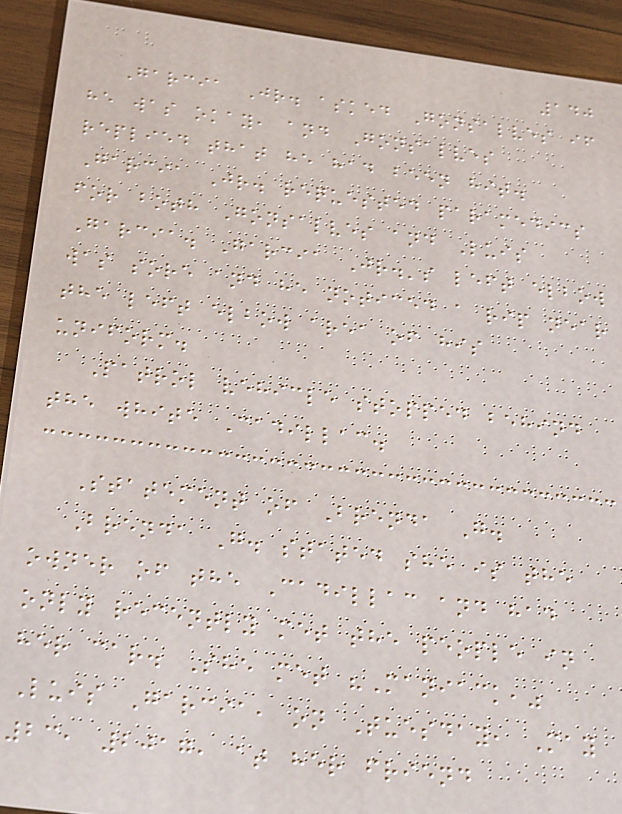140
Garcia Jr. asked Gonsalves if
he was okay, and Gonsalves
replied that he had been hit.
Garcia Jr. requested paramedics
for both Gonsalves and Luis
Garcia. Garcia Jr.'s left elbow
was sore and he noticed a rip near
the left elbow area of his
uniform.
Patrol vehicle stopped behind
the white Cadillac.
Statement of Brenda G.
Brenda G. stated she is the
owner of the Cadillac and had
only recently met the people in
her car. She met "Maniack,"
Luis Garcia, on Tuesday, May
23, 2017, at her friend
